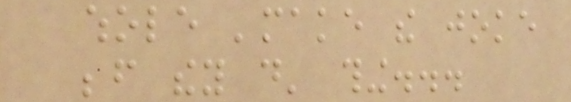whole 'make the joke
before they do' thing...
